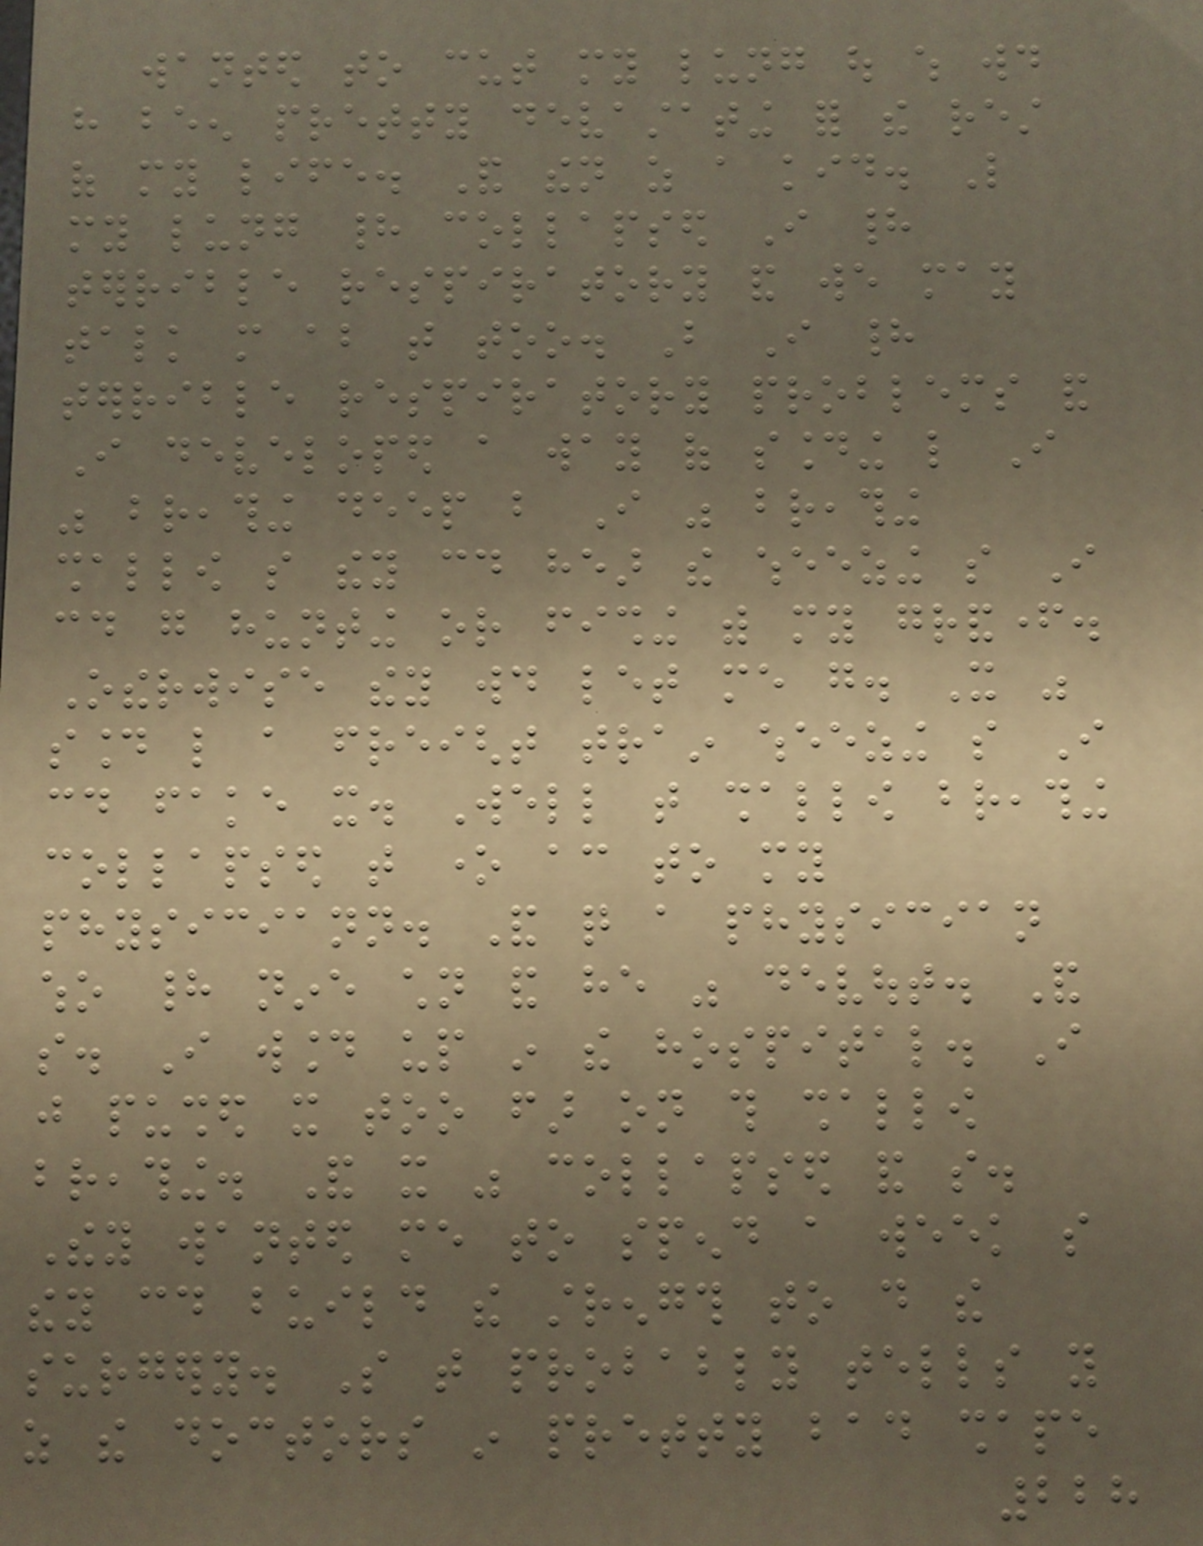wanted to cut my lung out which would
have been pretty devastating for the rest
of my life. And then as a kid. Like
my lung had collapsed I had
terrible respiratory and we may
talk more about that too. But I had
terrible respiratory problems and
I developed a way of sounding like I
was breathing deep but I was breathing
shallow so they could hear the wheezing so I
could go hunting or fishing with my grandfather.
Otherwise they would let me go. It was
sound like a freight train wheezing so I
could fake it. Well that shallow breathing
collapsed that one according to my
physiciann. And quite a physician
who had nine children and he was devout. And
so. I wound up in the hospital. I
just pushed it too far on this shallow
breathing. And it was collapsed and so.
They wanted me to spend a week so
they could build the strength to do the
surgery. So that probably tells you
as the doctors in pretty bad shape
228
